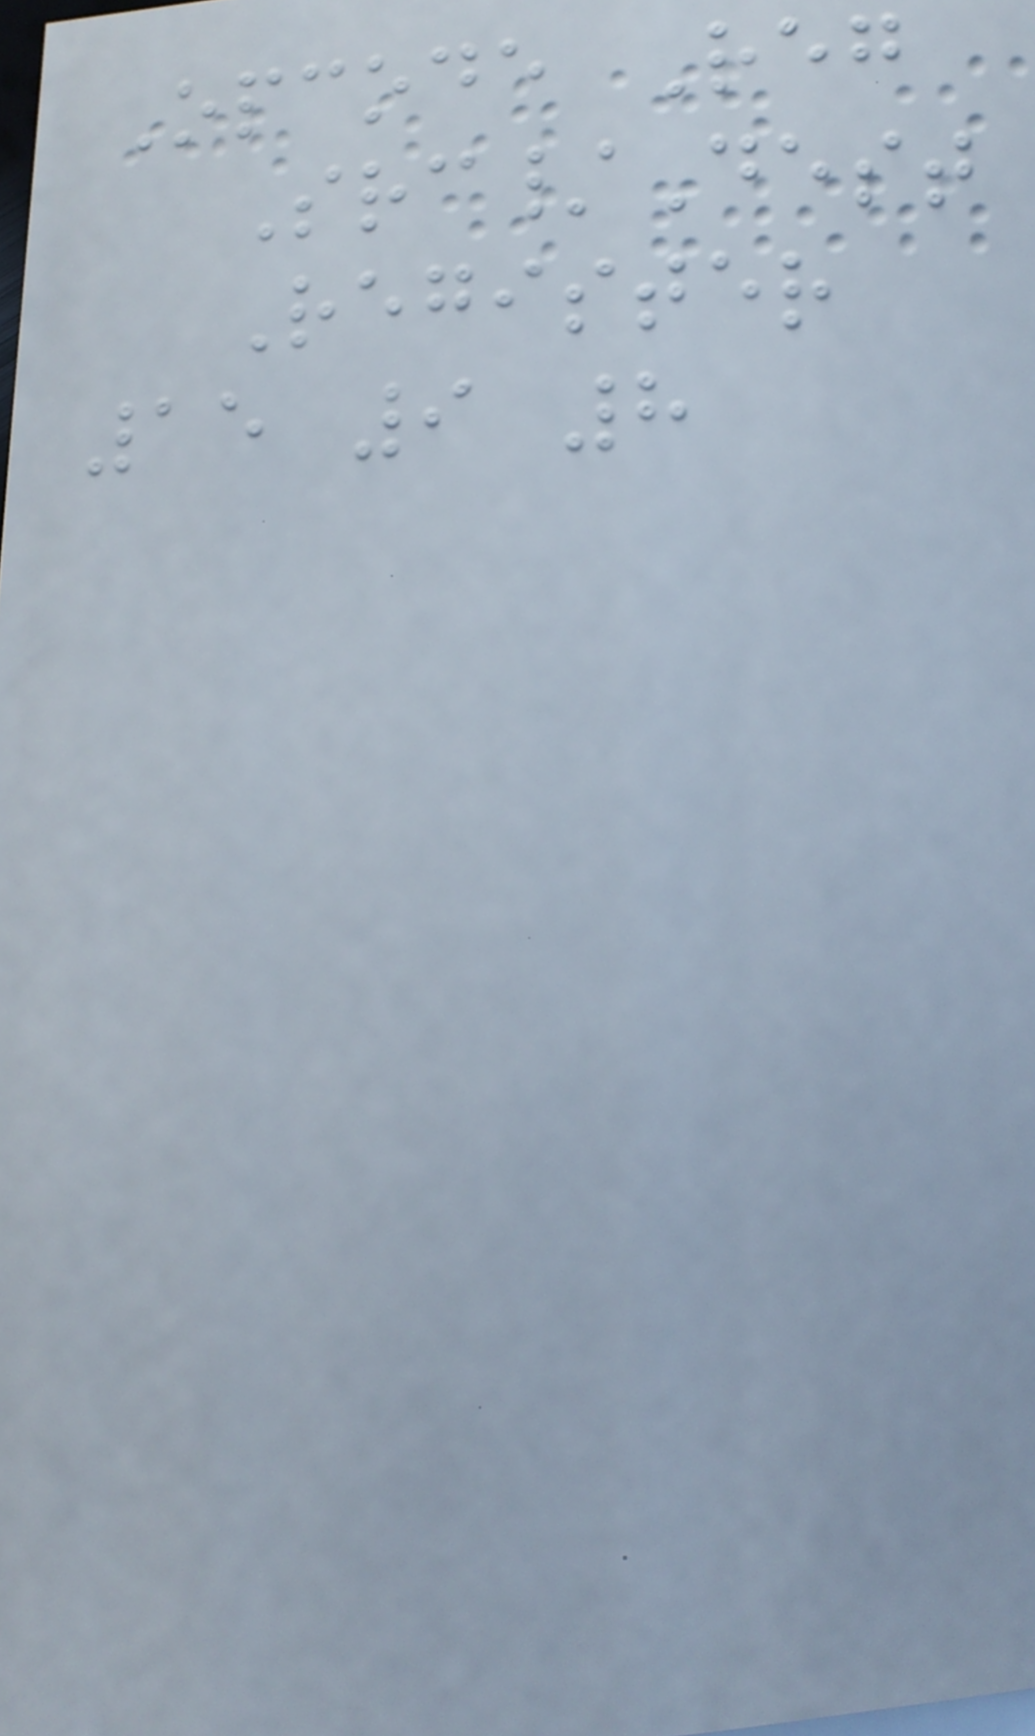Opcode Reg
Src/Dest
Register
15 9 8
